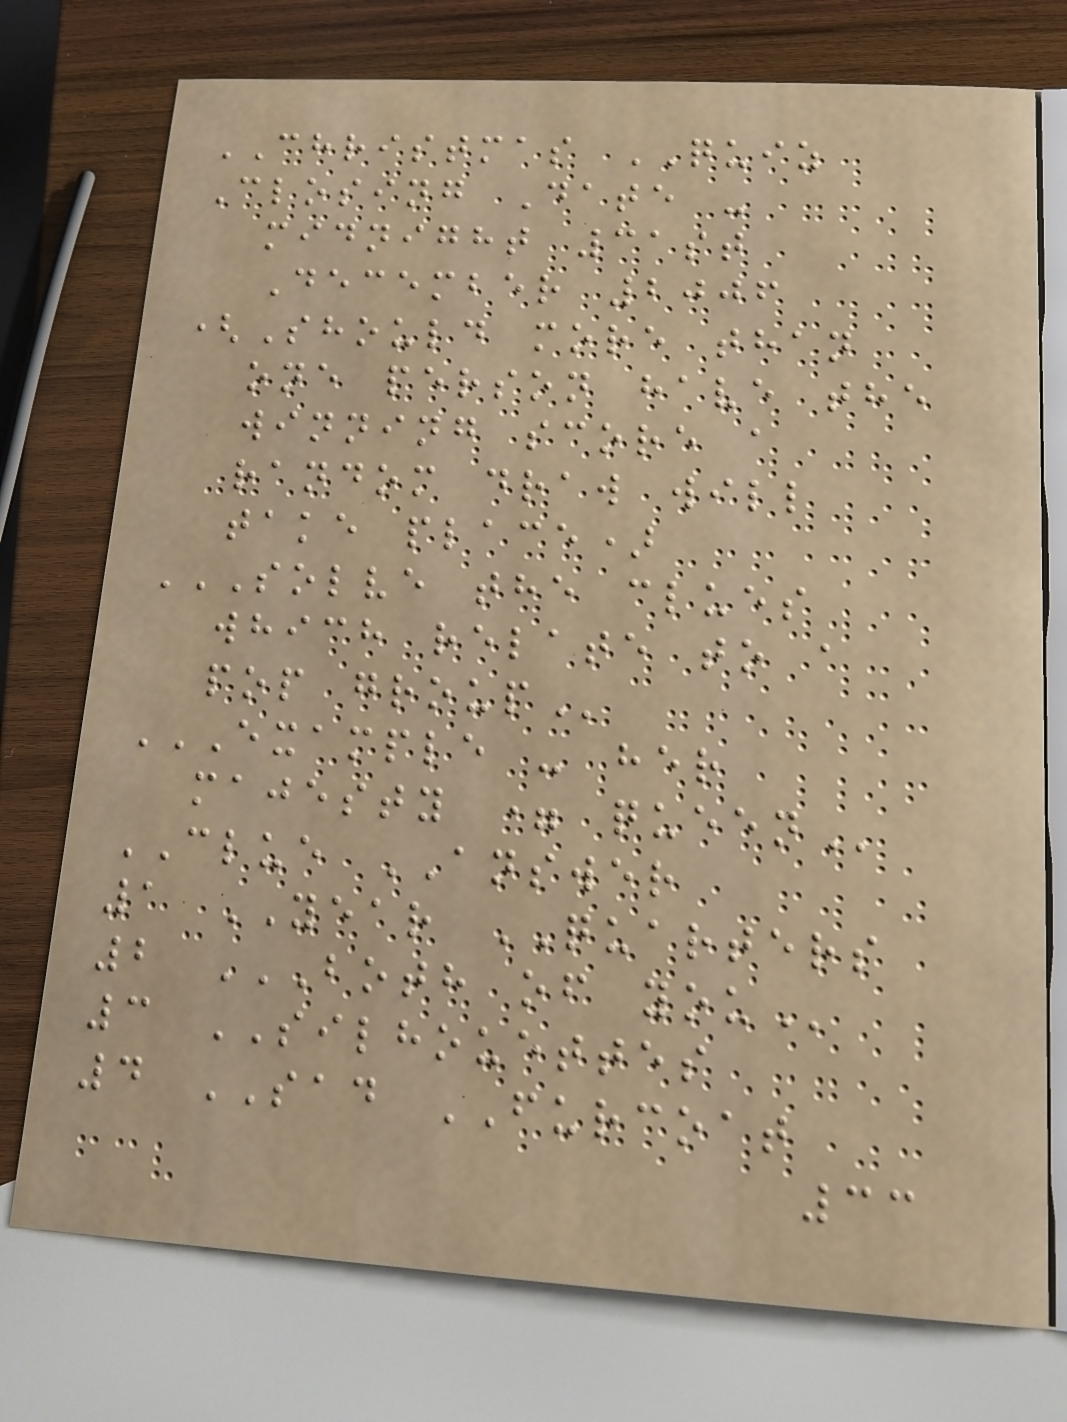CHRISTMAS QUIZ
Closing Date -
midnight 31st
December 2006
(Should more than
one person have the
winning score a
random draw will
take place)
SOLVE THE CLUES
WHICH RELATE TO A
POP GROUP
EXAMPLE - HER
MAJESTY = QUEEN
CLUE ANSWER
1 YEAR QUARTERS
2 BOTH OF YOU
3 SILHOUETTES
4 SAD FURCOAT
33
